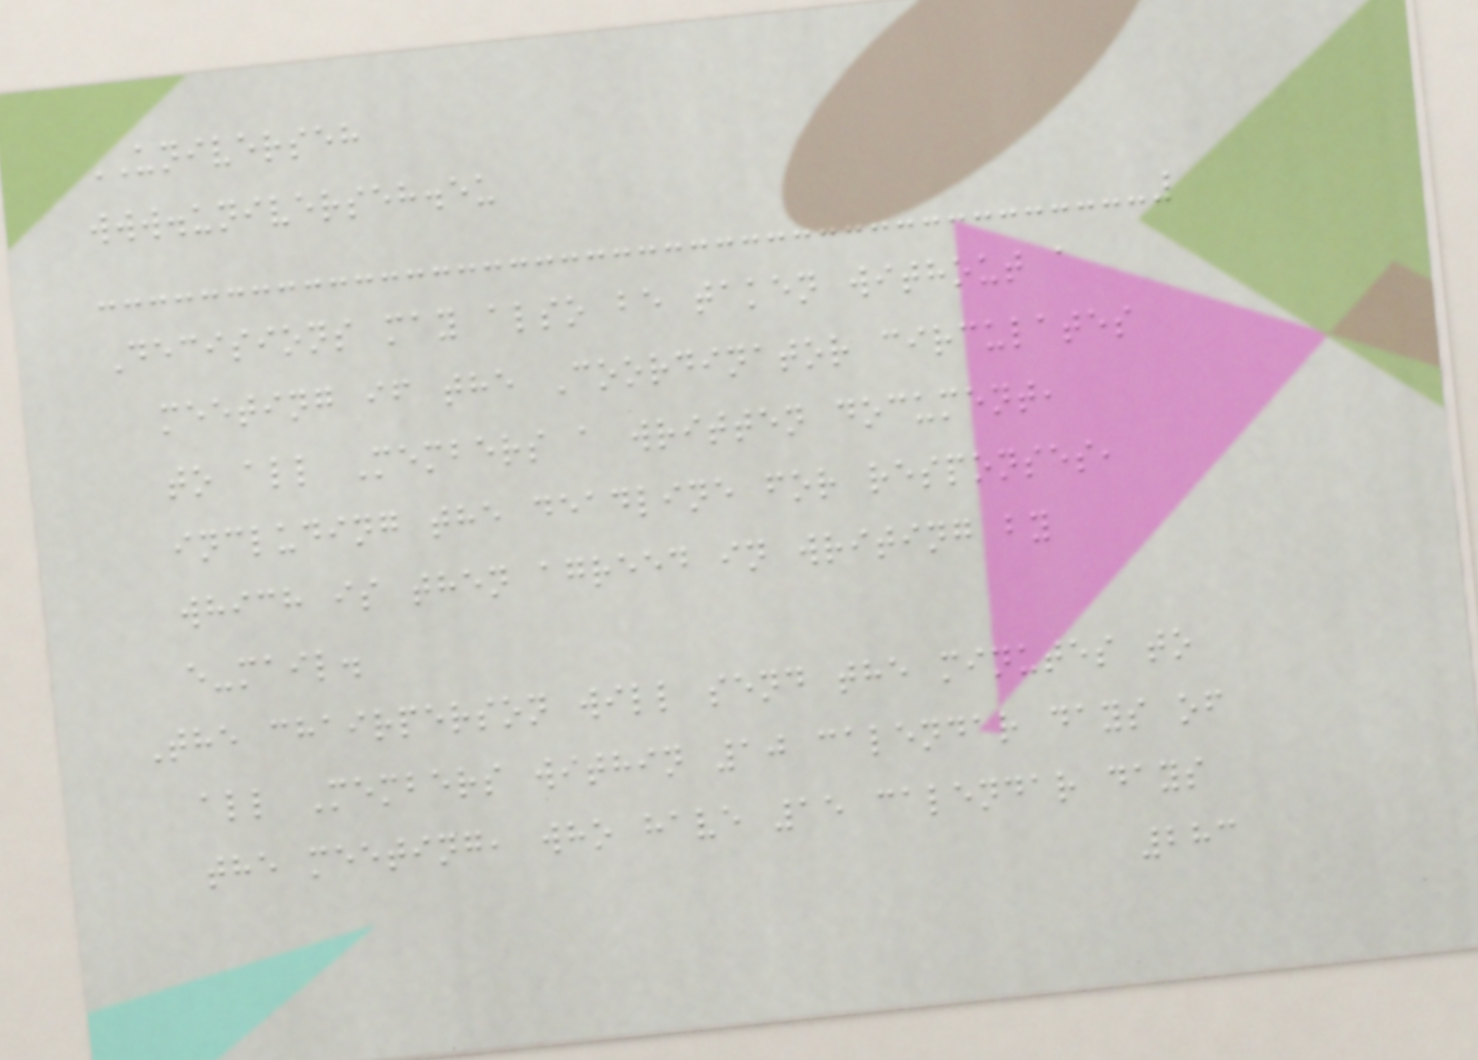UNIVERSEH
www.universeh.eu
Decisions may also be taken without a
meeting if the Coordinator circulates
to all Members a written document,
including the deadline for responses,
which is then agreed in writing by
e-mail.
The chairperson will send the minutes to
all Members within 10 calendar days of
the meeting, who have 15 calendar days
283
